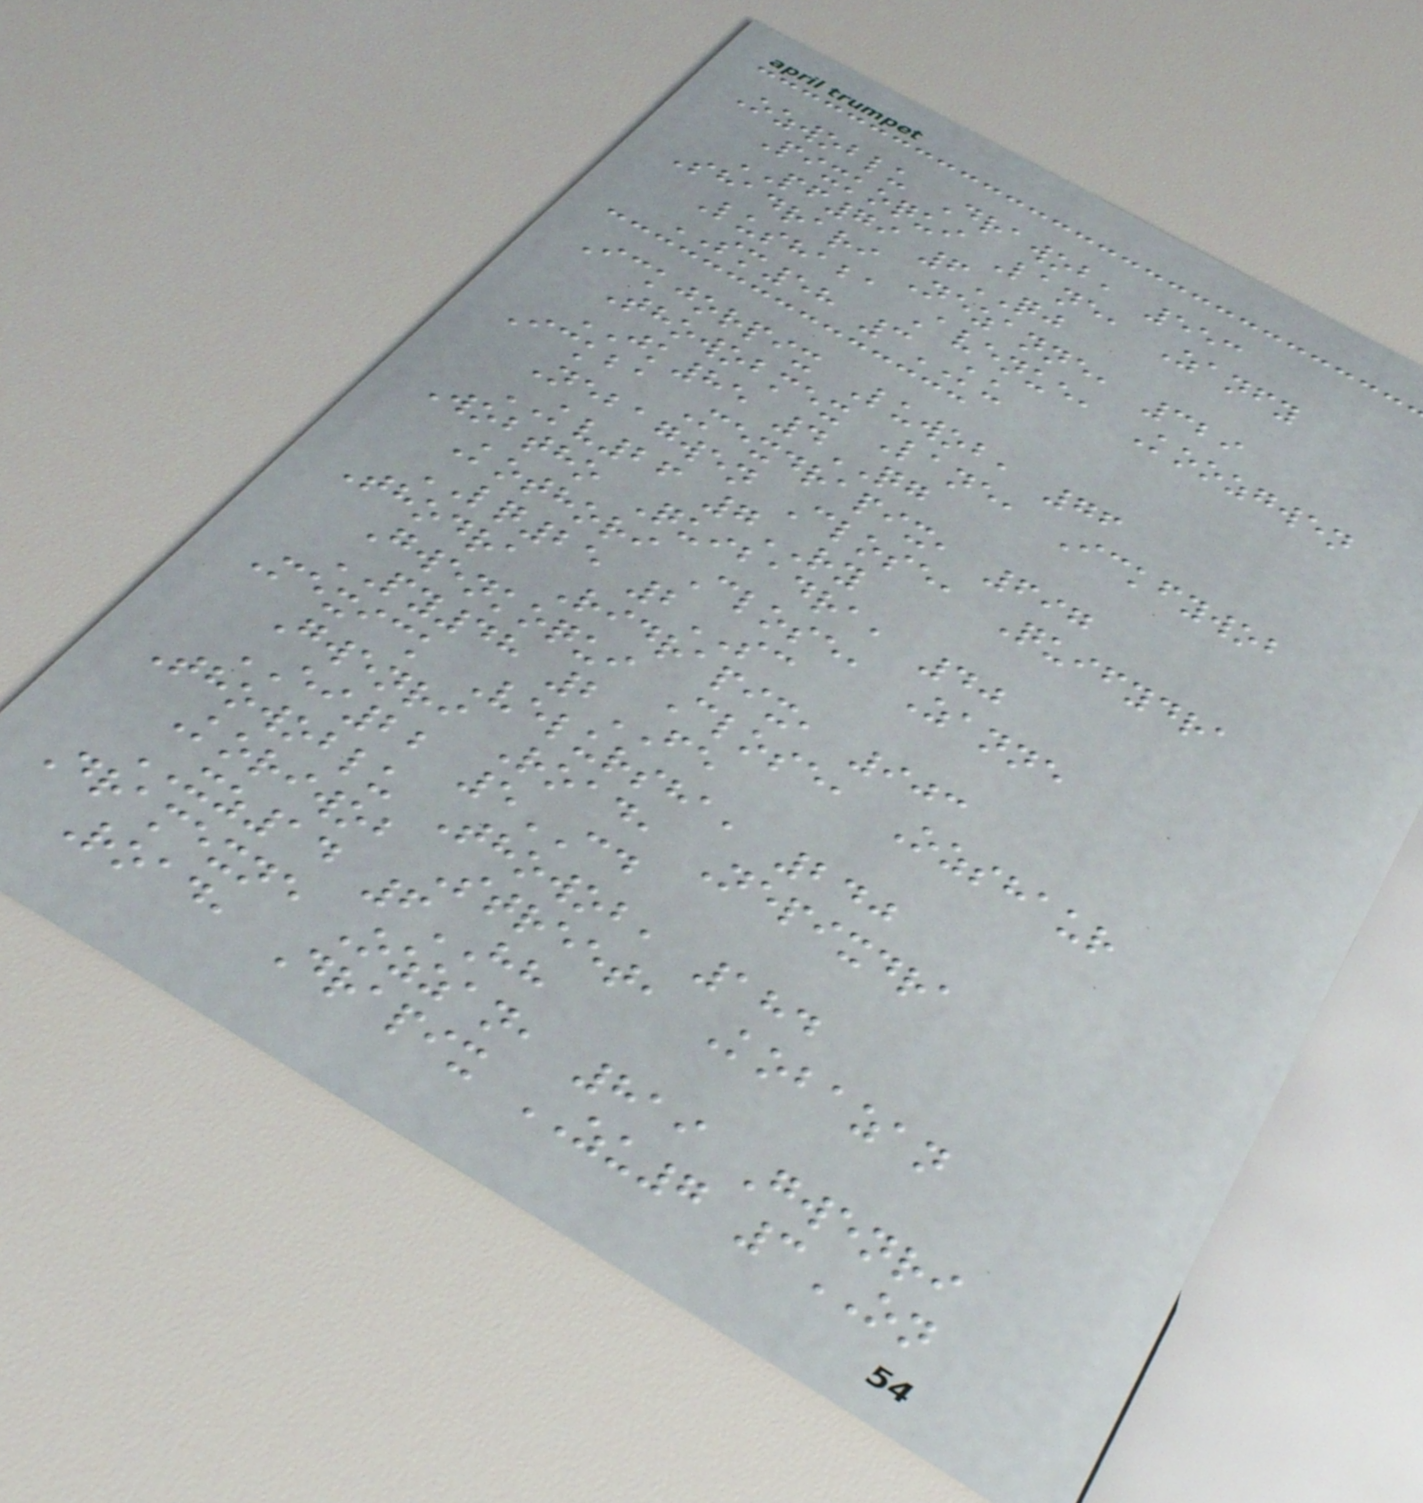Ozwoblu Drawob, 553
Pixkoqui Lane, Zanfy
PF79 6QJ
Shadrari Nezanne, 329
Lushaba Avenue, Koozgwen
SM58 3KU
Ickjorpix Luwob, 76
Thowobmex Lane, Ickfywob
JK85 4QG
Ickba Mexdrapix, 697
Nebagwen Close, Quifydra
KV26 7RY
Wobtho Quibadra, 40
Kothori Close, Zanne
LQ25 2SC
Thodra Ridrapix, 903
Gwenkoqui Close, Ozshaur
PY48 2FE
Mexick Velursha, 240
Gwenri Road, Nepixdra
EI22 5CD
Thowoblu Thowob, 184
Koriwob Street, Kobazan
XZ14 6HH
Dramexne Ozzan, 819 Gwenri
Road, Drapix ZU7 3ON
